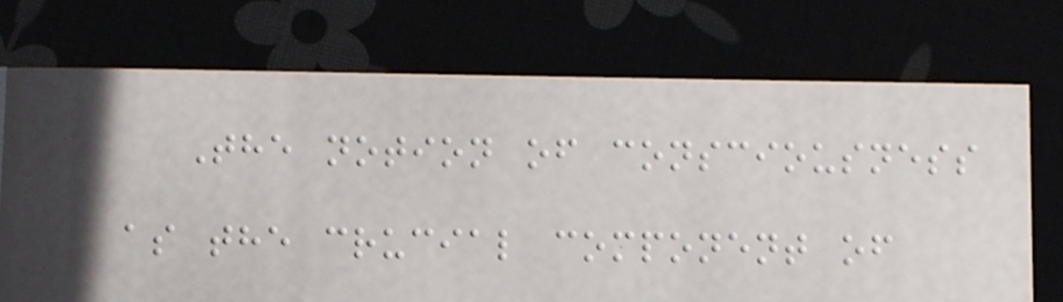The notion of consciousness
as the crucial component of
